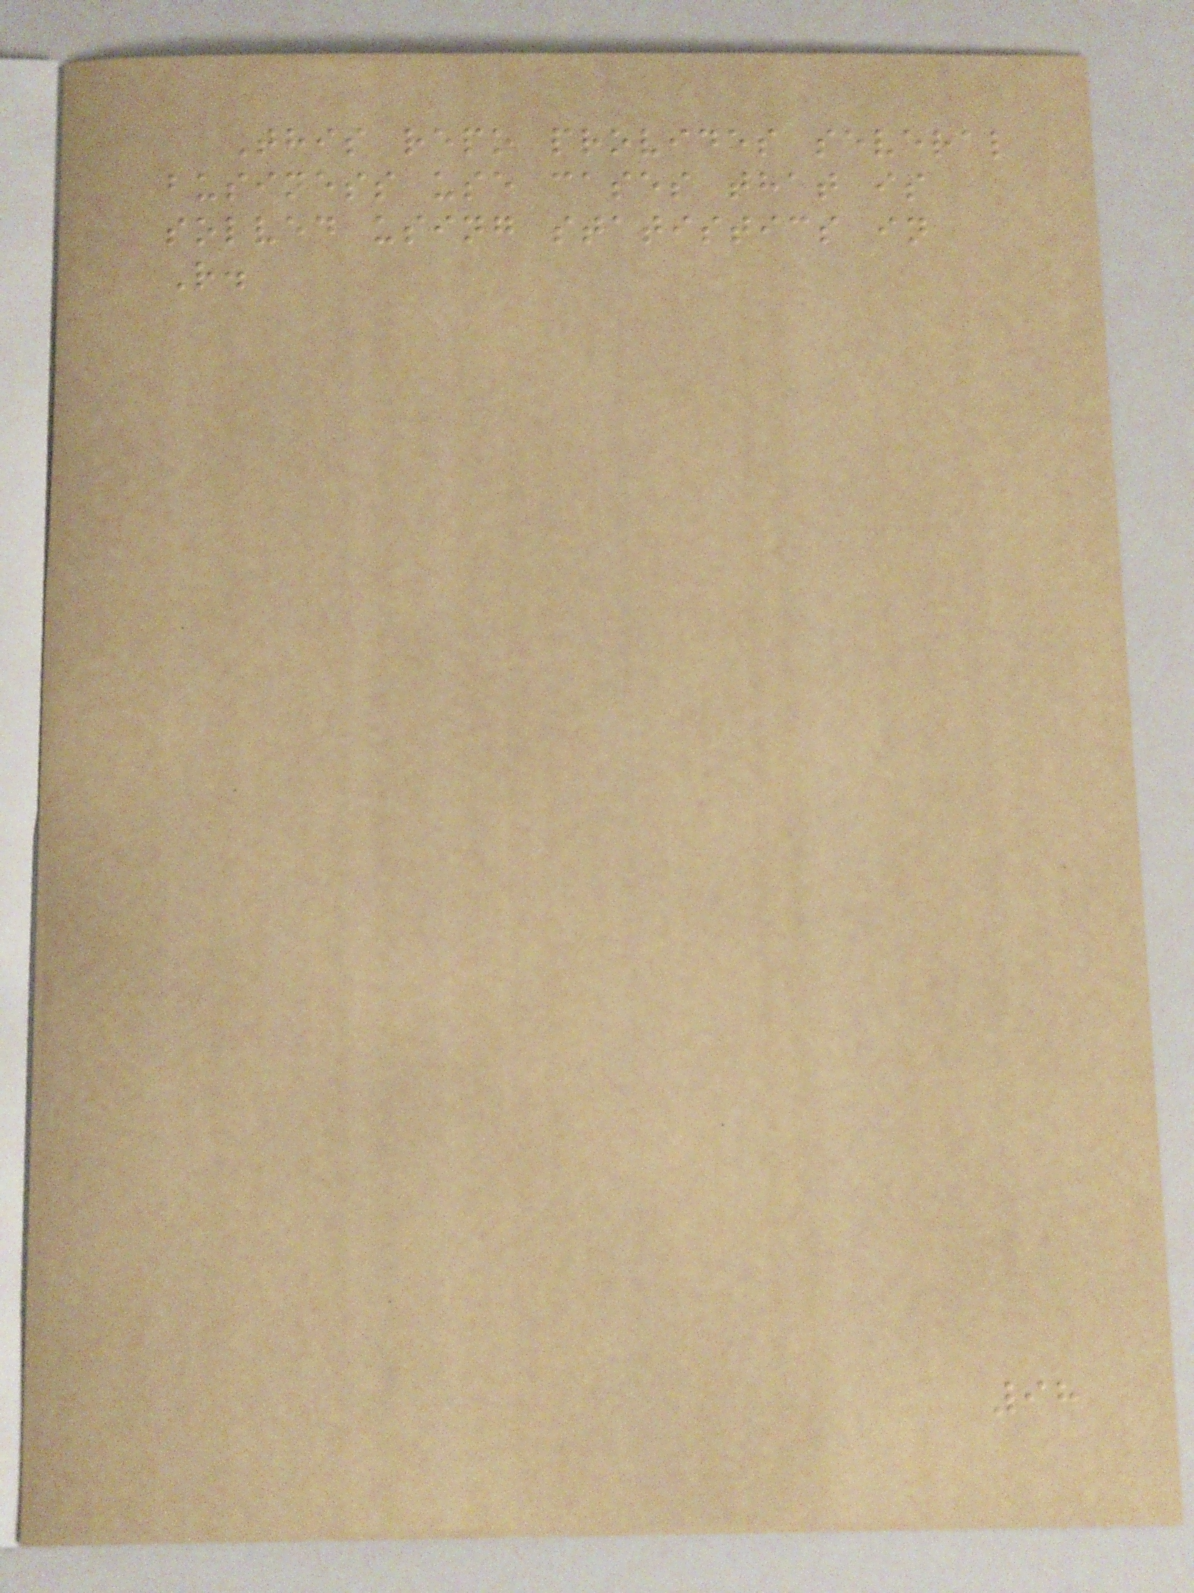This repo provides several
business use cases that is
solved using statistics in
R.
98
